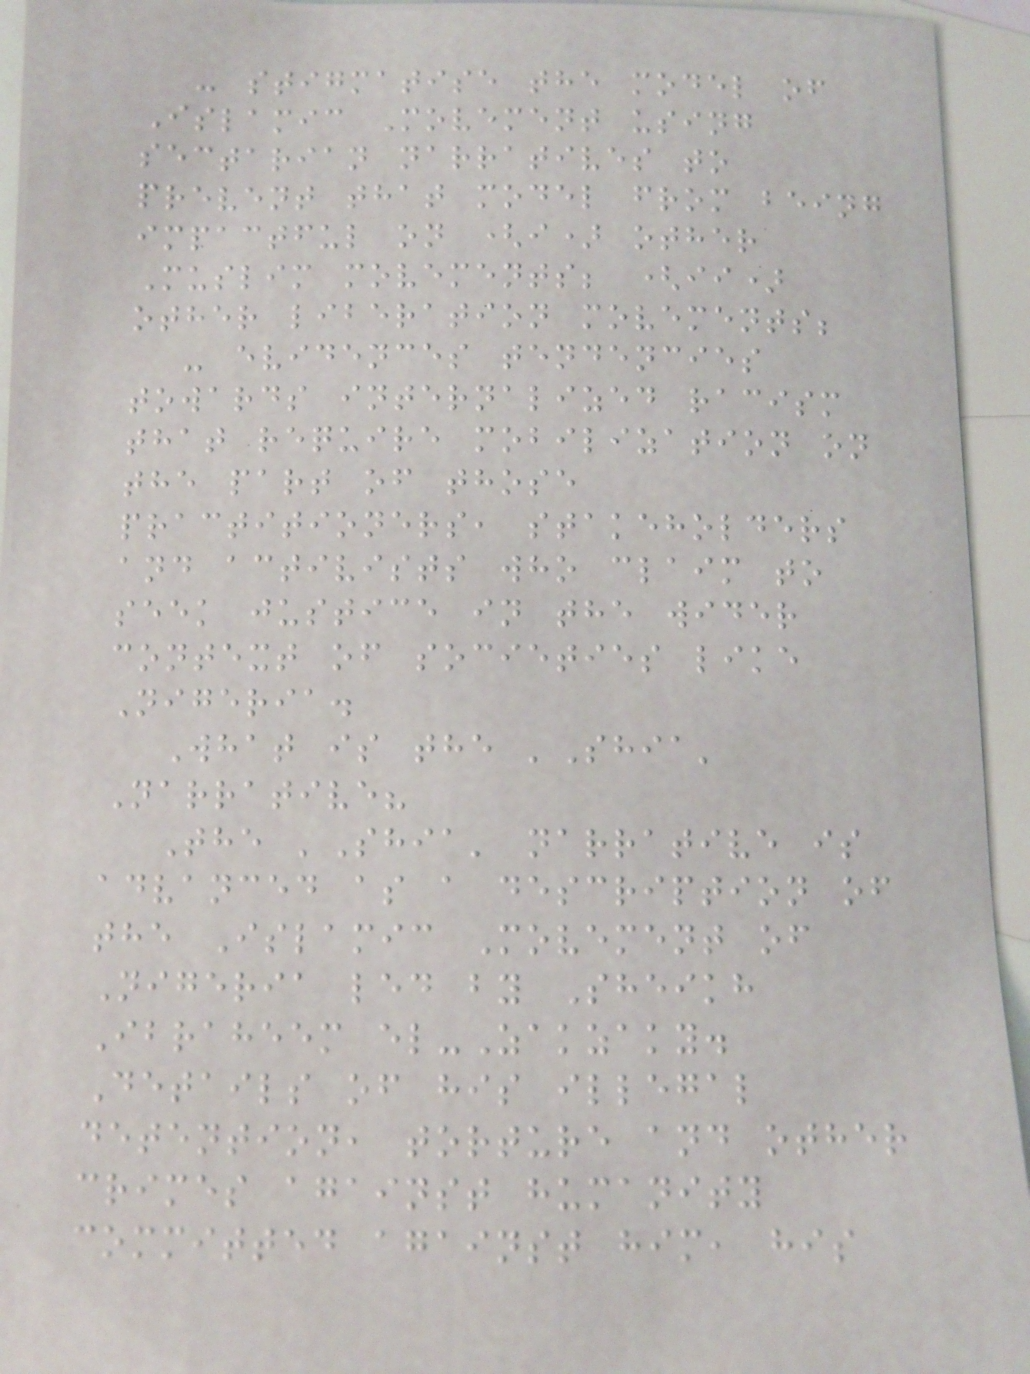- stigmatise the model of
Islamic Movement using
sectarian narratives to
prevent that model from being
impactful on (i) other
Muslim movements; (ii)
other liberation movements;
- evidences tendencies
towards internalized racism
that require mobilization on
the part of those
practitioners, stakeholders
and activists who claim to
seek justice in the wider
context of societies like
Nigeria.
What is the 'Shia'
Narrative?
The 'Shia' narrative is
advanced as a description of
the Islamic Movement of
Nigeria led by Sheikh
Ibraheem el-Zakzaky.
Details of his illegal
detention, torture and other
crimes against humanity
committed against him, his
